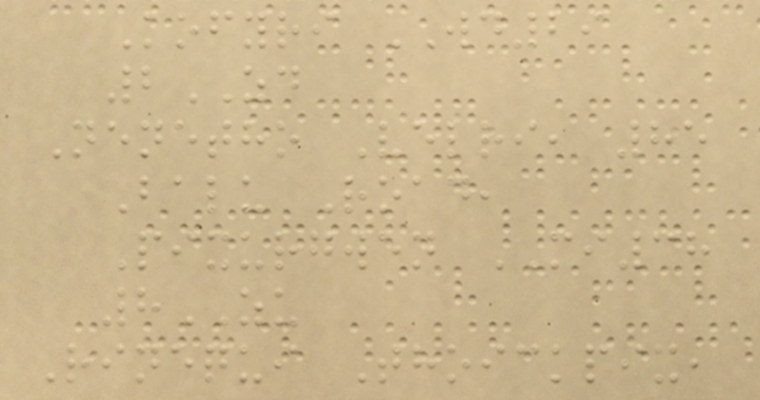Kofyri WD29
2ZD
Nenetho Velri, 85
Balu Road,
Pixurgwen MI38
8ZU
Rinequi Thoickpix,
